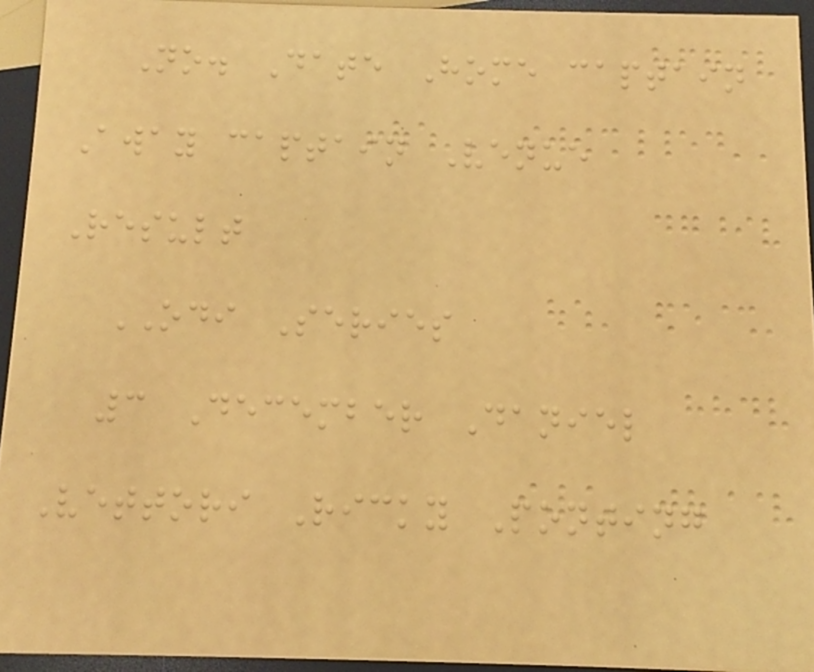No. Date Home captain
Away captain Venue
Result
ODI Series
3 December Daniel
Vettori Ricky Ponting
